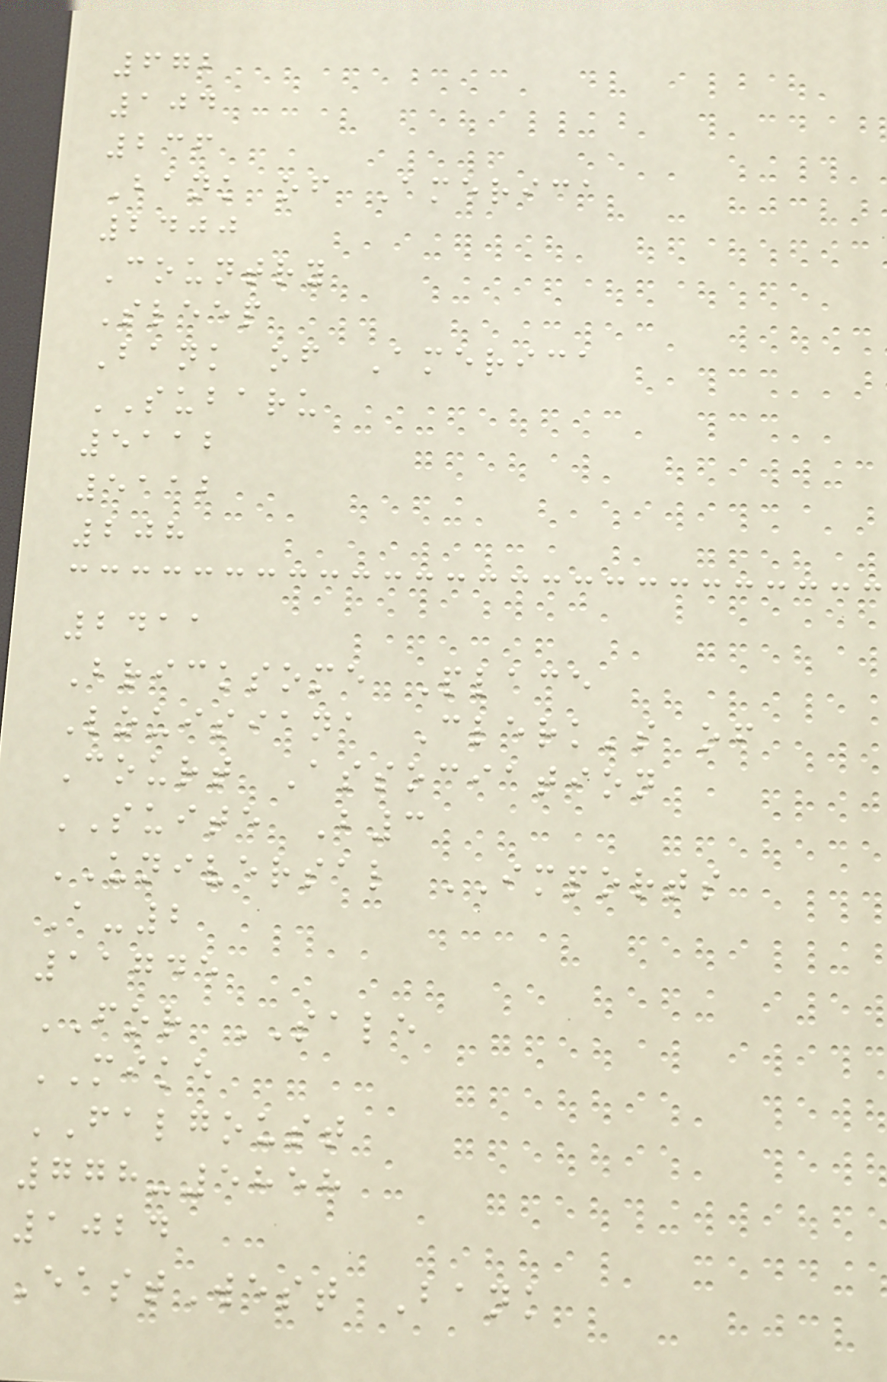672
104
236
Bank of America
2400
Country
Sleep
Bank of America
SUBARU
5112
5112
208
2411
Bricksome Place
Louisiana Clerk's of
Court Association
SUITE B3
UNIVERSAL IMPORTS
A-2
11745
FOR SALE
MIKE
FALGOUST
778-5858
1024
EastWest Bank
